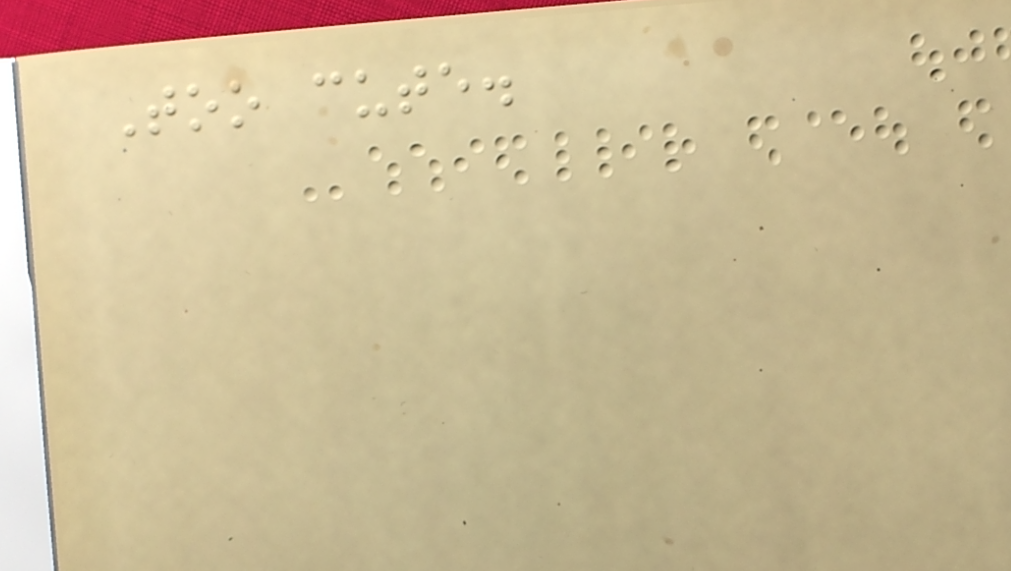Too cute.
